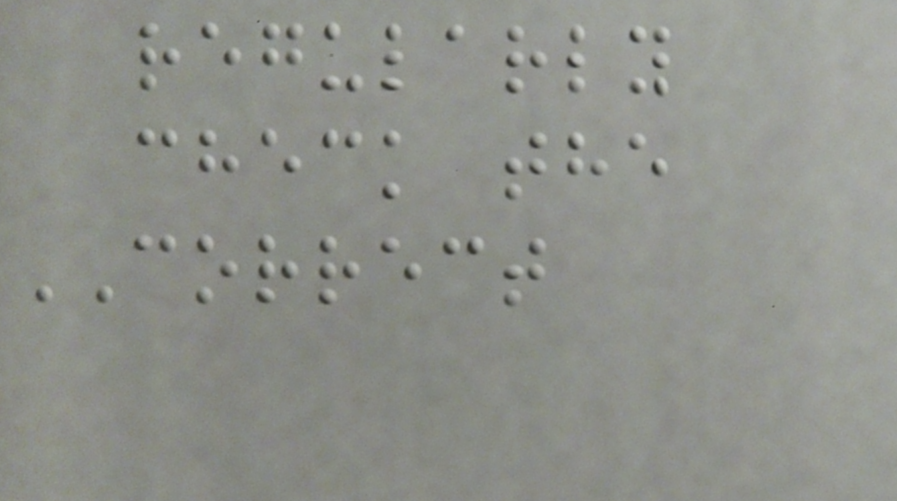regularly
check the
CORRECT
